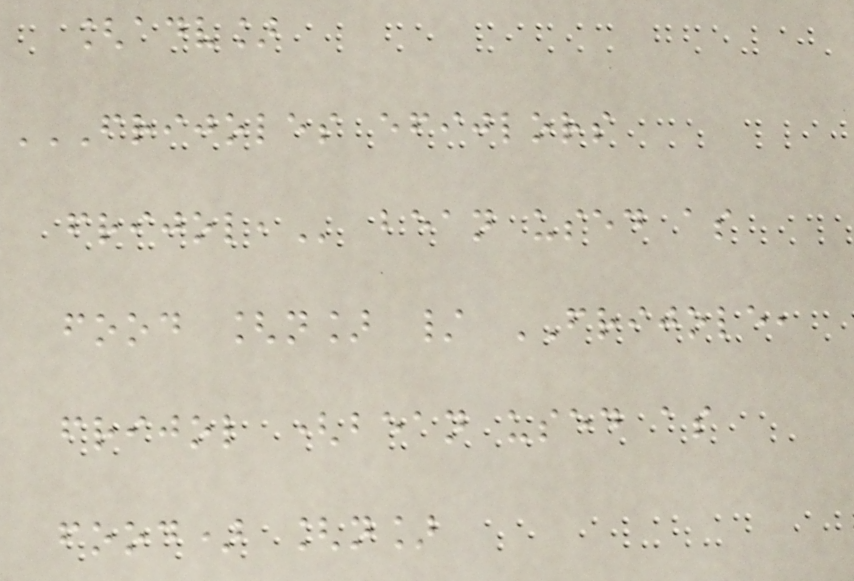[adv]
FRIJOLES EFIJLORS
FRIJOL, bean used as
food [n] / FRIJOLE,
frijol (bean used as
food) [n]
